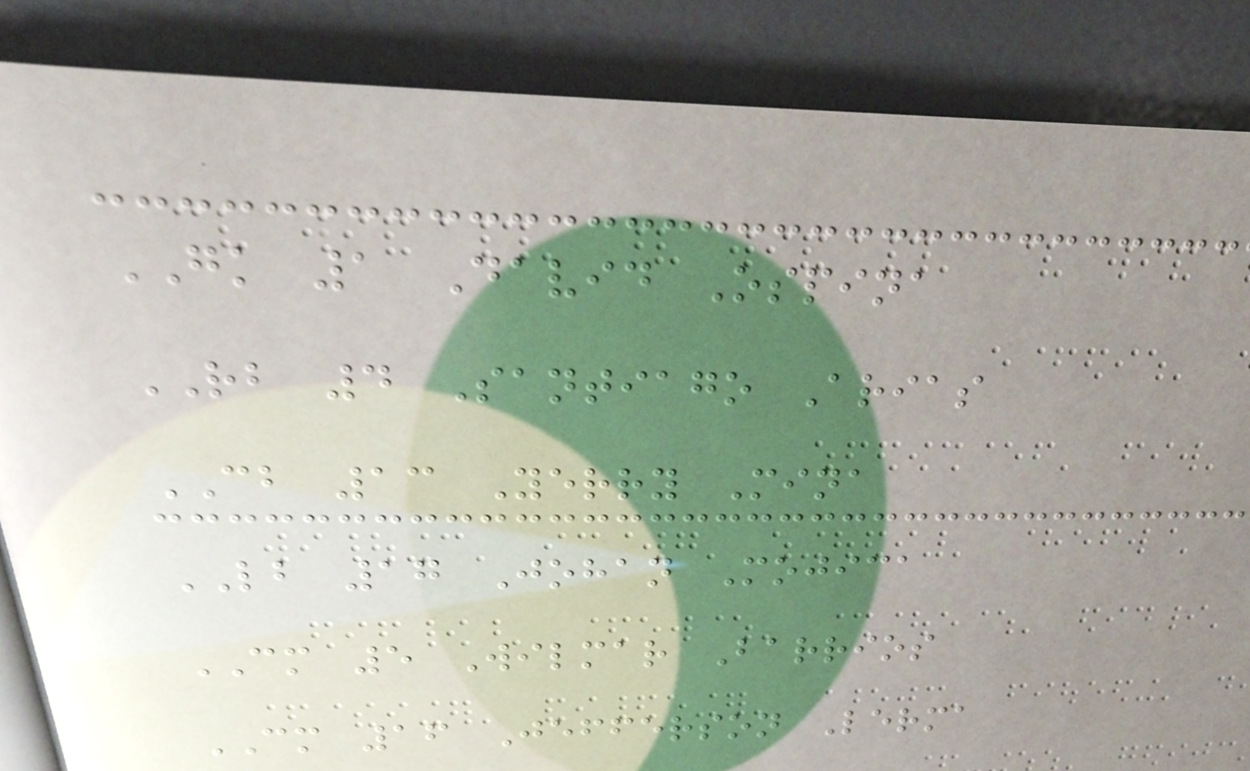GK 1 David Ospina
RB 4 Santiago Arias
CB 13 Yerry Mina
LB 17 Johan Mojica
CM 5 Wilmar Barrios
CM 16 Jefferson Lerma
